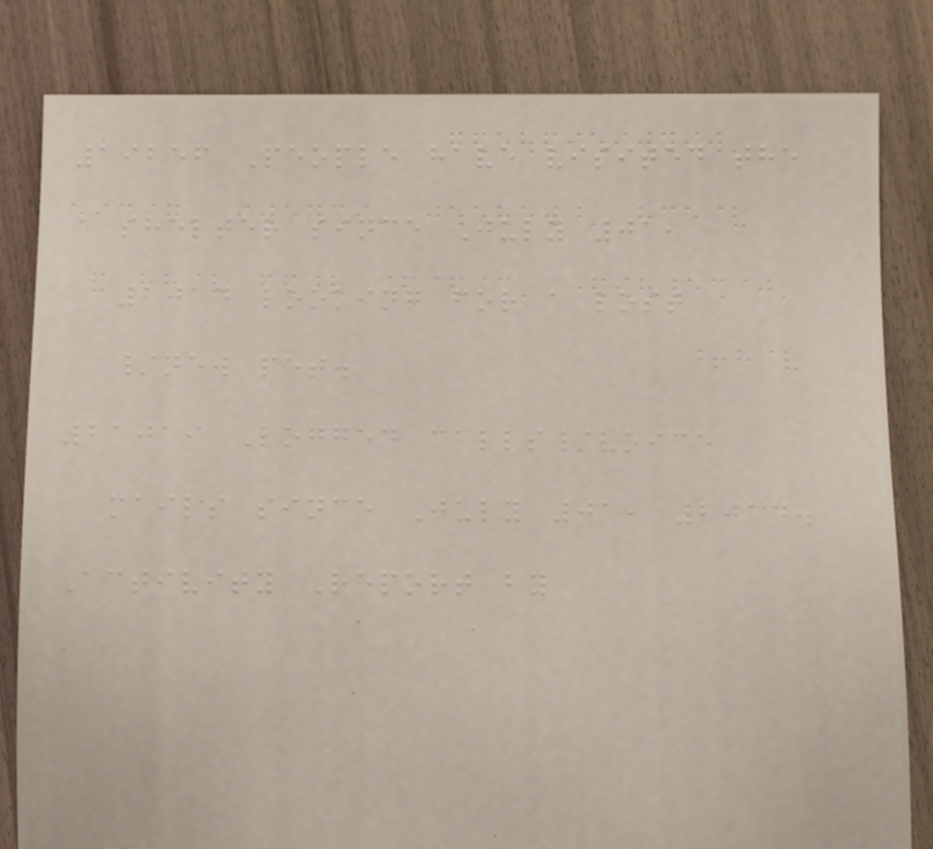19256 People have visited the
shelter since July 01,
2014 looking for a lost
/new pet.
21019 Logged calls/voice
mails since July 01, 2014.
Activity Report by
